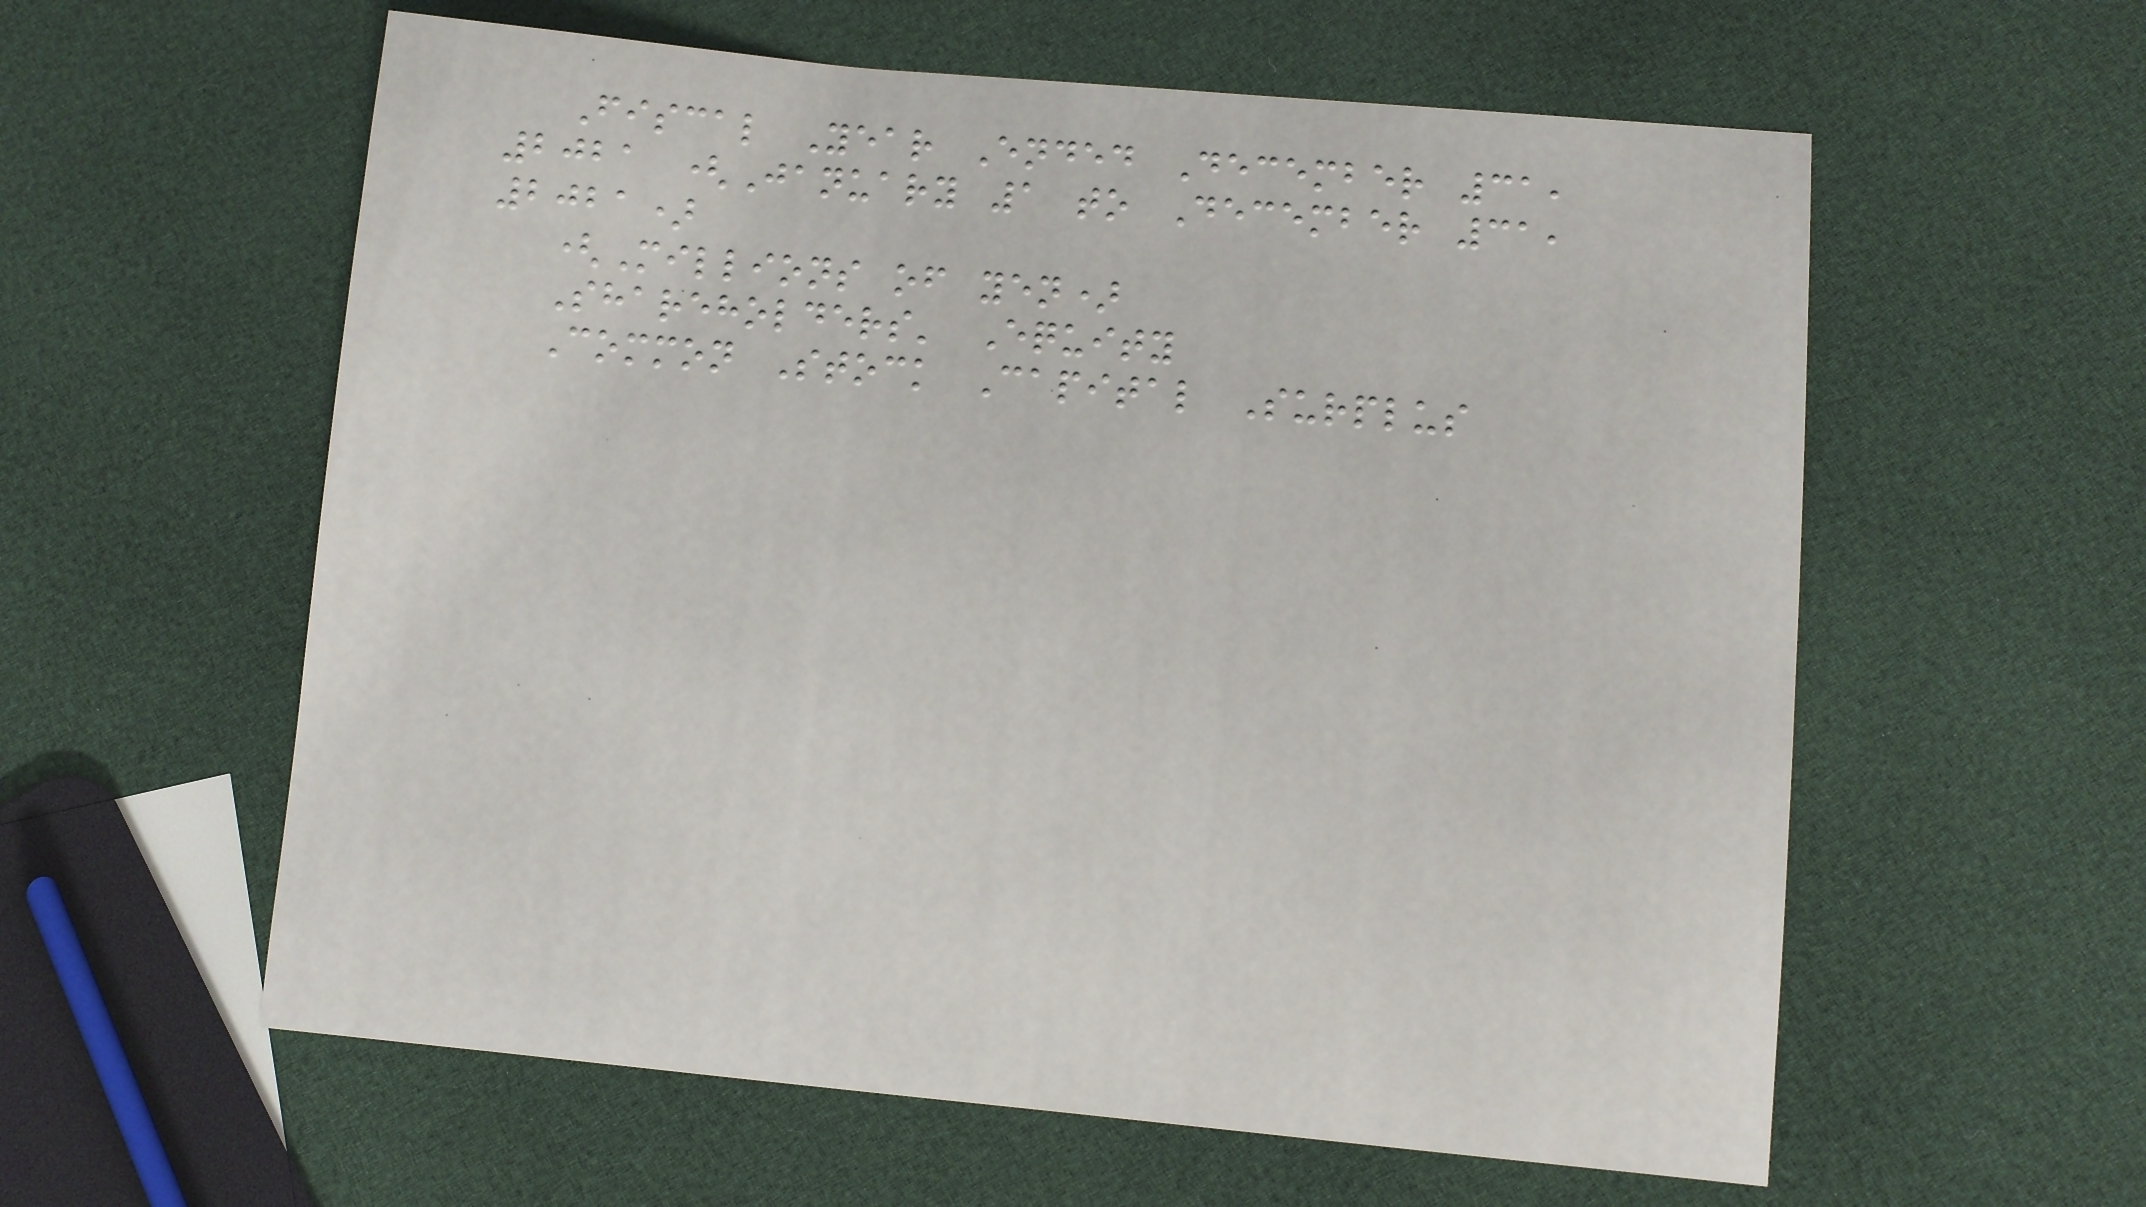Fiscal Year Ended December 31,
2021 (January 1 to December 31,
2021)
(Millions of yen)
Shareholders' Equity
Common Stock Capital Surplus
